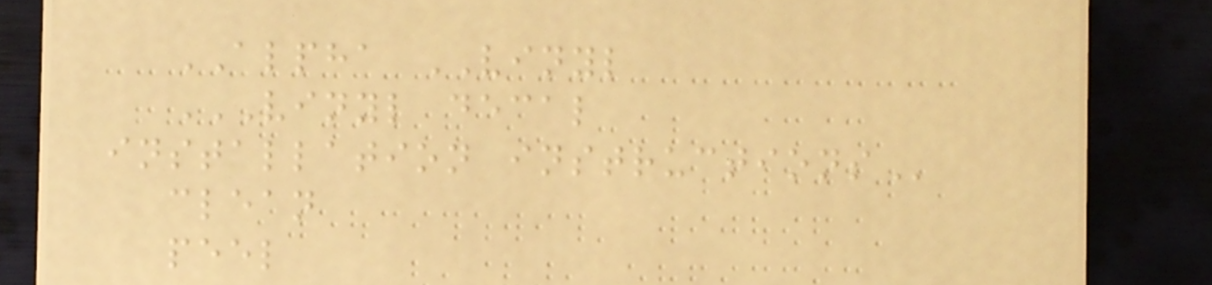ALPHA VINYL
VINYL DECAL
INSTALLATION INSTRUCTIONS
clean
peel
